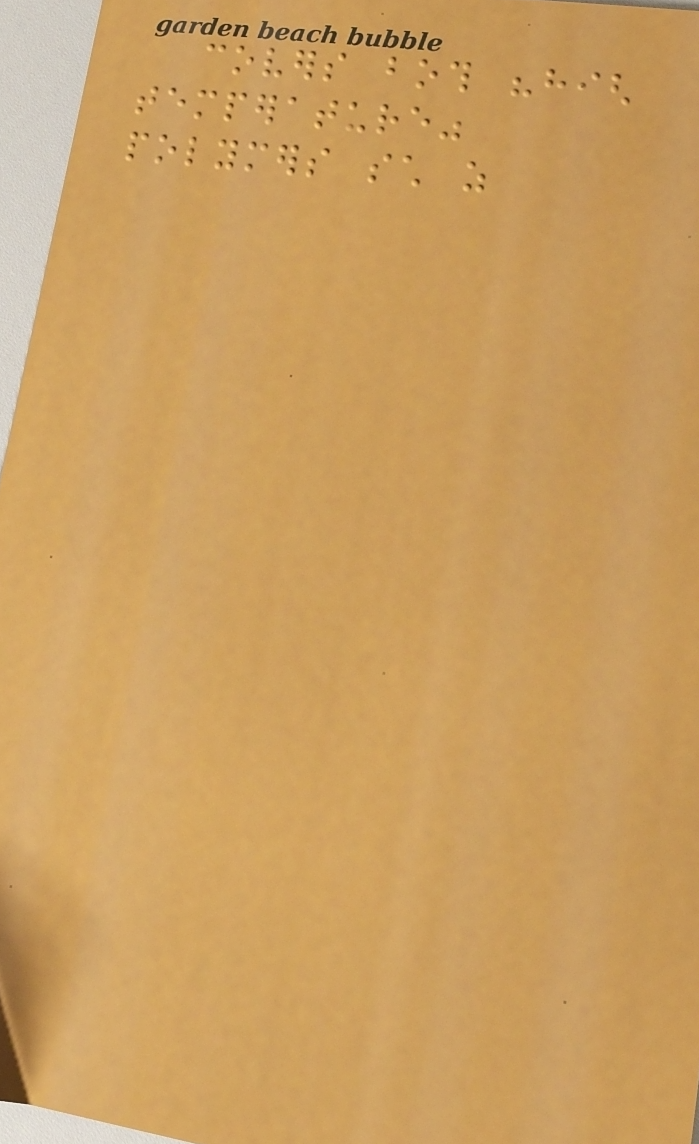covers both "high
temperature"
polymers such as
